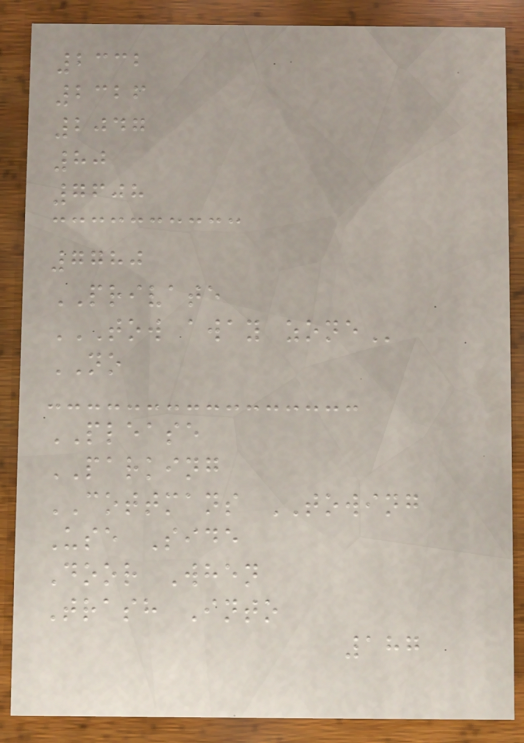2332
2326
2047
80
7608
7780
PRIVATE
TOW AWAY ZONE
NO
PLEASE
PARKING
COTTMANS TOWING
Use Side
Door When
Trash Into
187
